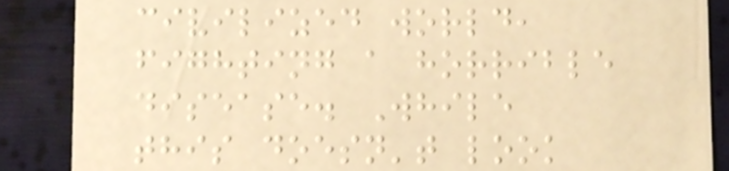civilized world,
fighting a horrible
disease. While
this doesn't look
